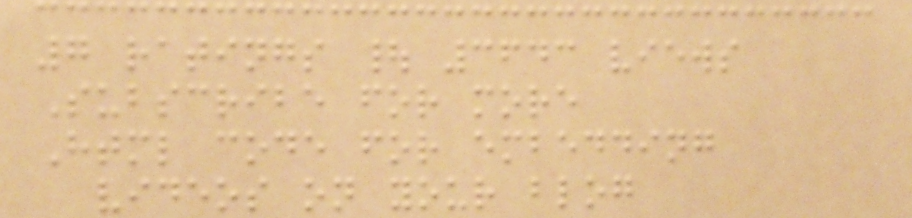7 ratings | 3643 views
Subscribe for more
Html code for embedding
videos on your blog
